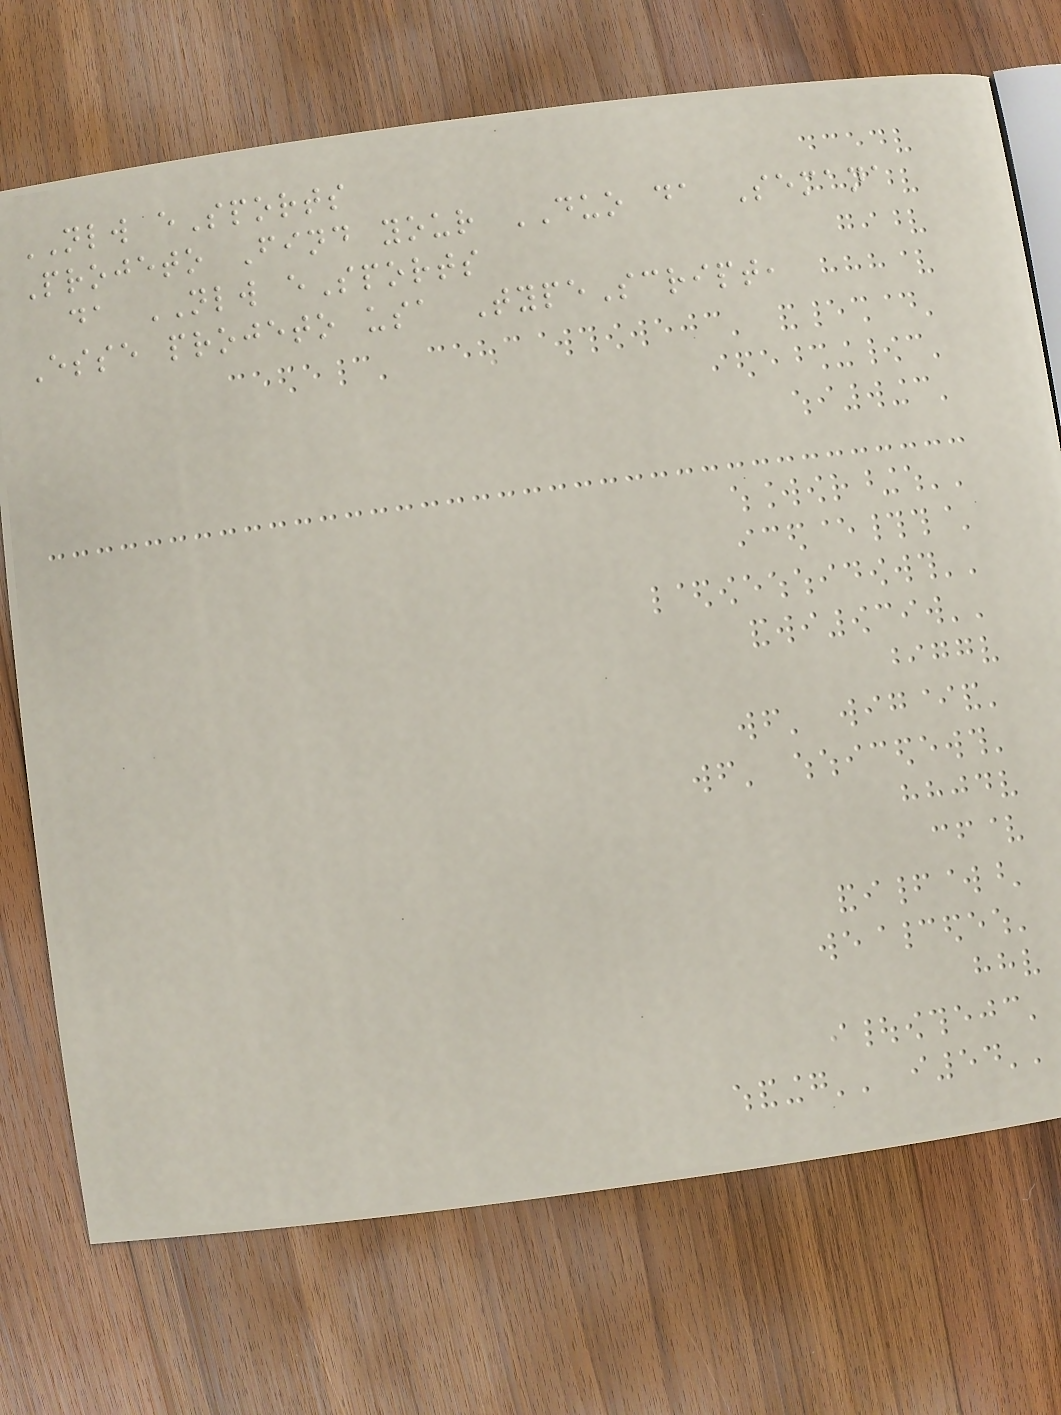NLW eSports
Projeto Find your DUO da Semana
da NLW eSports
Esse projeto usa TypeScript,
